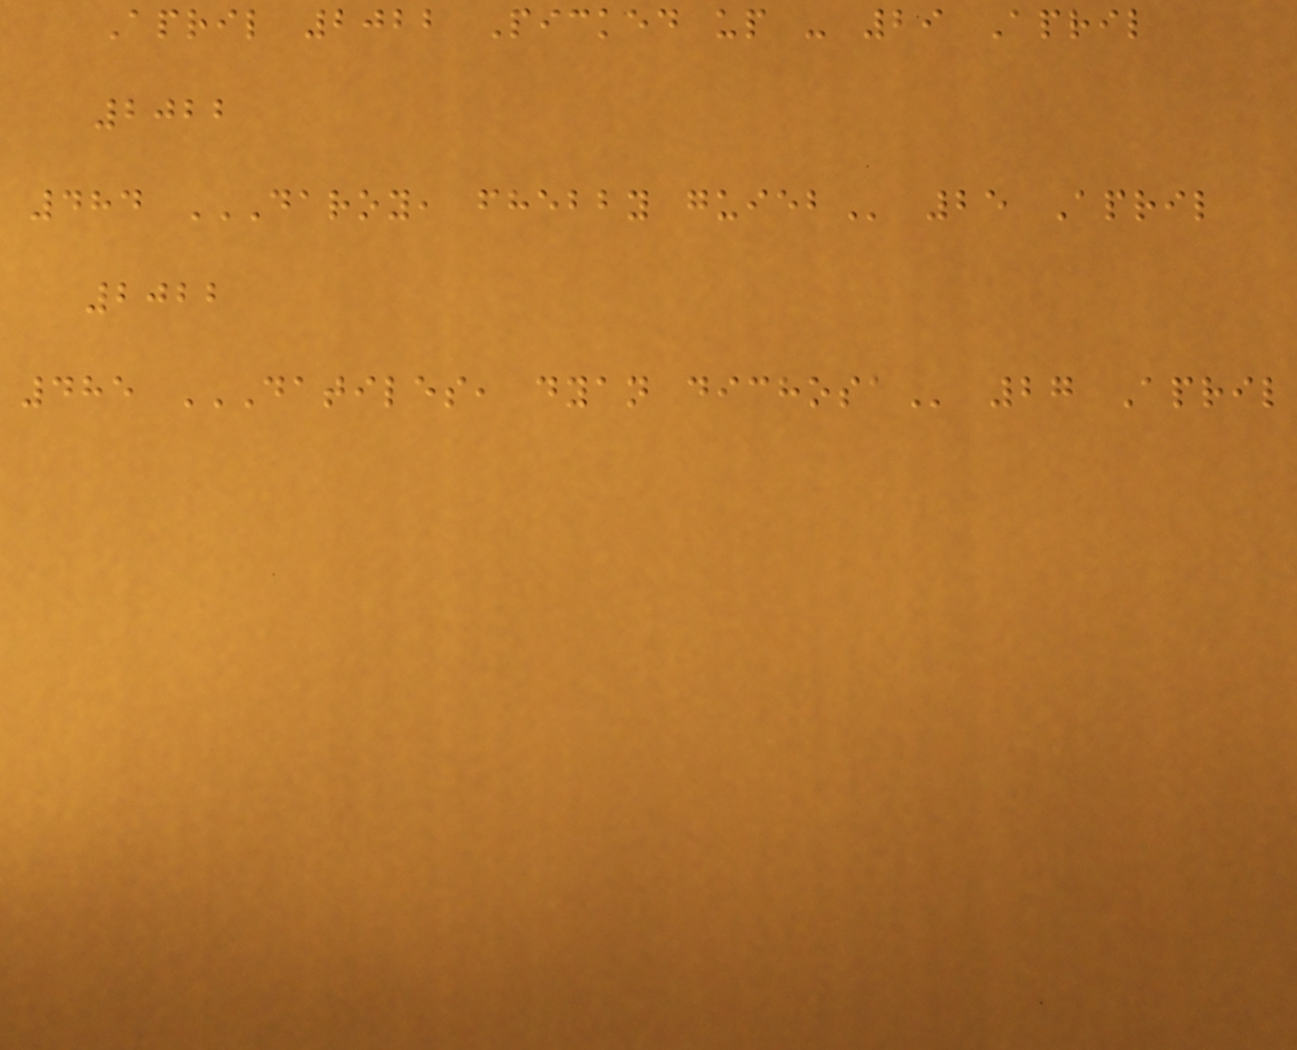April 2022 Picked up - 29 April
2022
484 DAROY, FHEBBY GUIEB 25 April
2022
485 DATILES, DYAN DICHOSA 27 April
